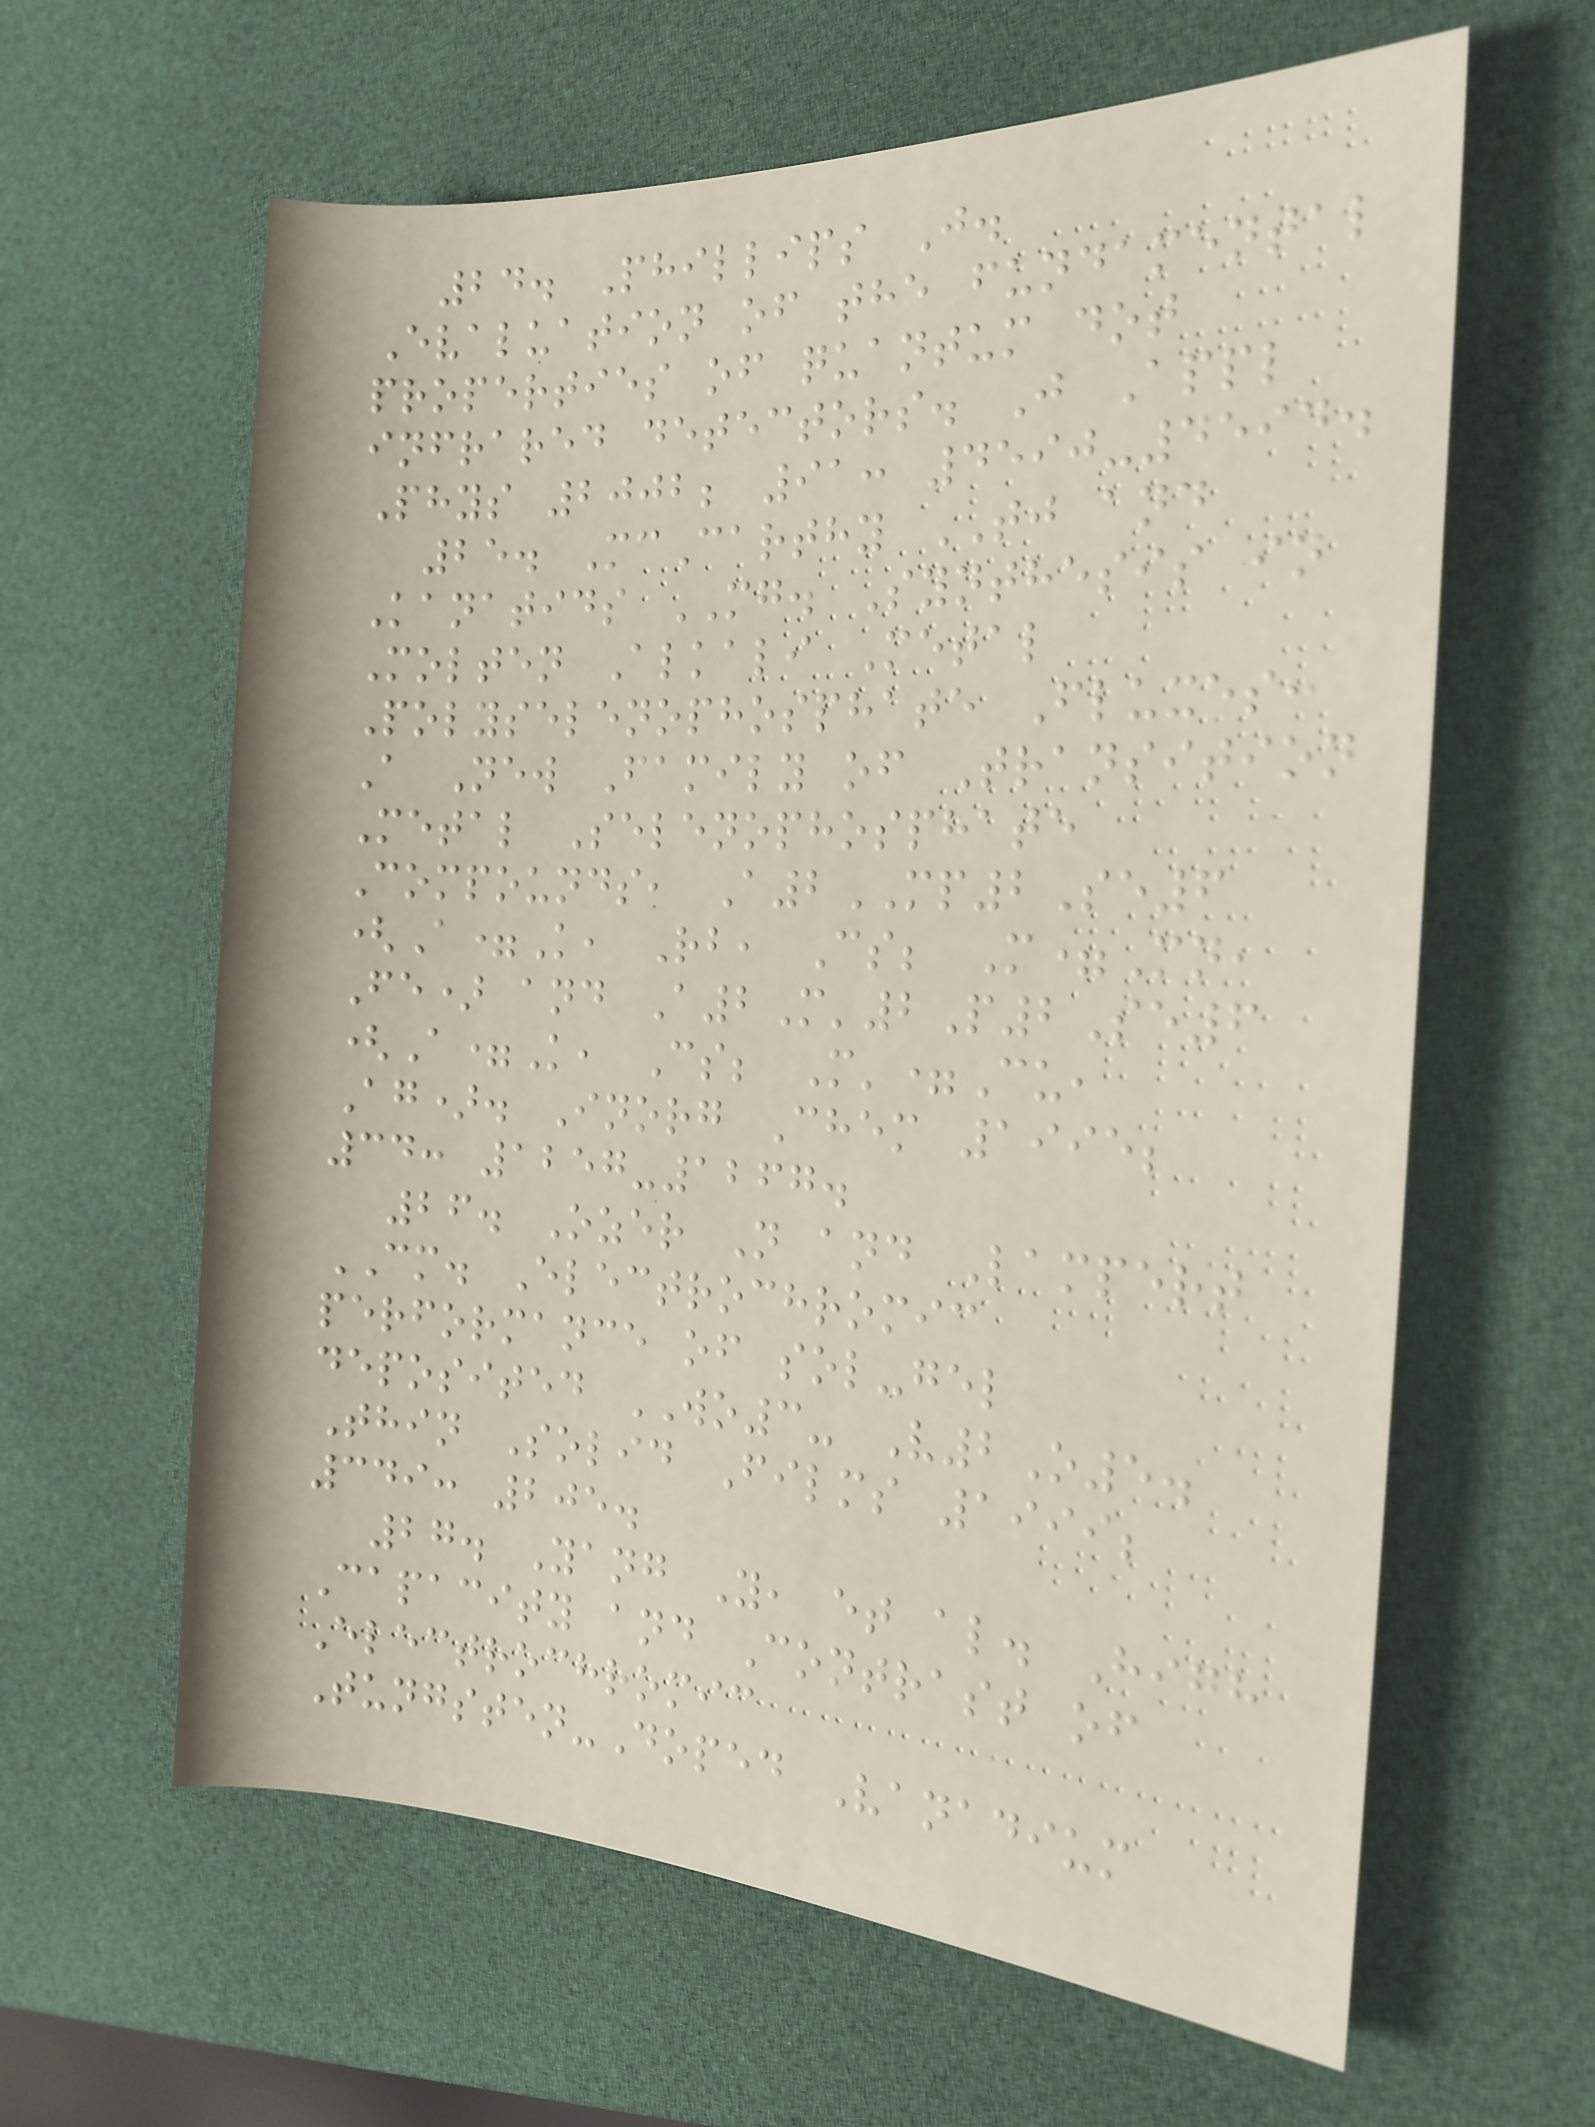24. Phillips J.
Evaluation of the fundamental
properties of quantum dot
infrared detectors. J Appl
Phys 2002; 91: 4590-4594.
25. McCarthy TJ and
Kanatids MG. Synthesis in
Molten Alkali Metal
Polyselenophosphate Fluxes:
A New Family of Transition
Metal Selenophosphate
Compounds, A2MP2Se6
(A=K, Rb, Cs; M=Mn,
Fe) and A2M'2P2Se6
(A=K, Cs; M'=Cu,
Ag). Inorg Chem 1995;
34: 1257-1267.
26. Ozer N and Lampert
CM. Electrochromic
performance of sol-gel
deposited WO3- V2O5.
Thin Solid Films 1999;
349: 205.
27. Yang Y, et al. High
Capacity and Contrast of
Electrochromic
Tungsten-Doped Vanadium
